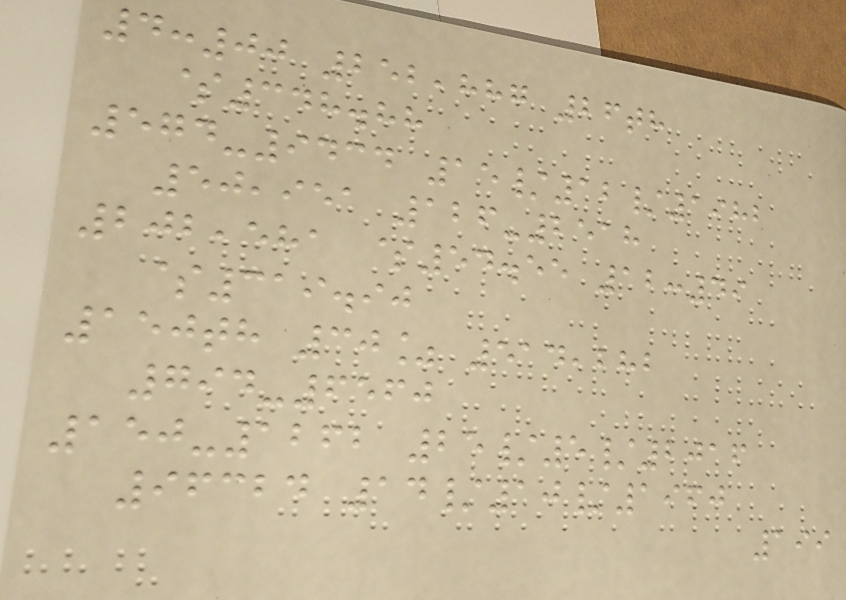4:00 252,887 26th
$348.88
574-9434 15/12/1982
50,951 126-2518
202,581 $54.55 12:49
$319.90
150th 30% 514,282
794-6560
150-1262 25/5/2016
96324 14/10/1960
199
